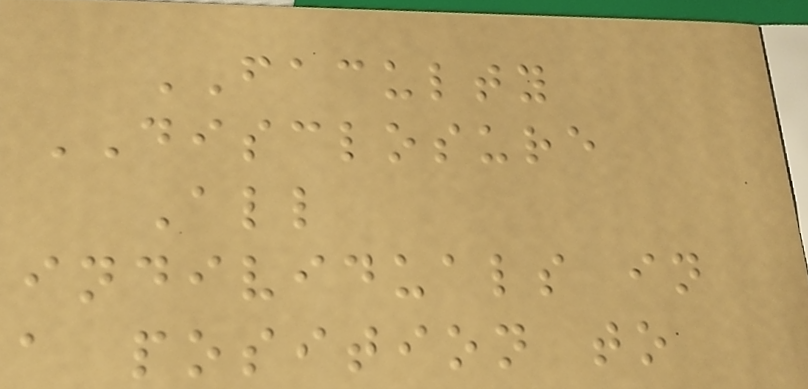FACULTY
DISCLOSURE
All
individuals in
a position to
